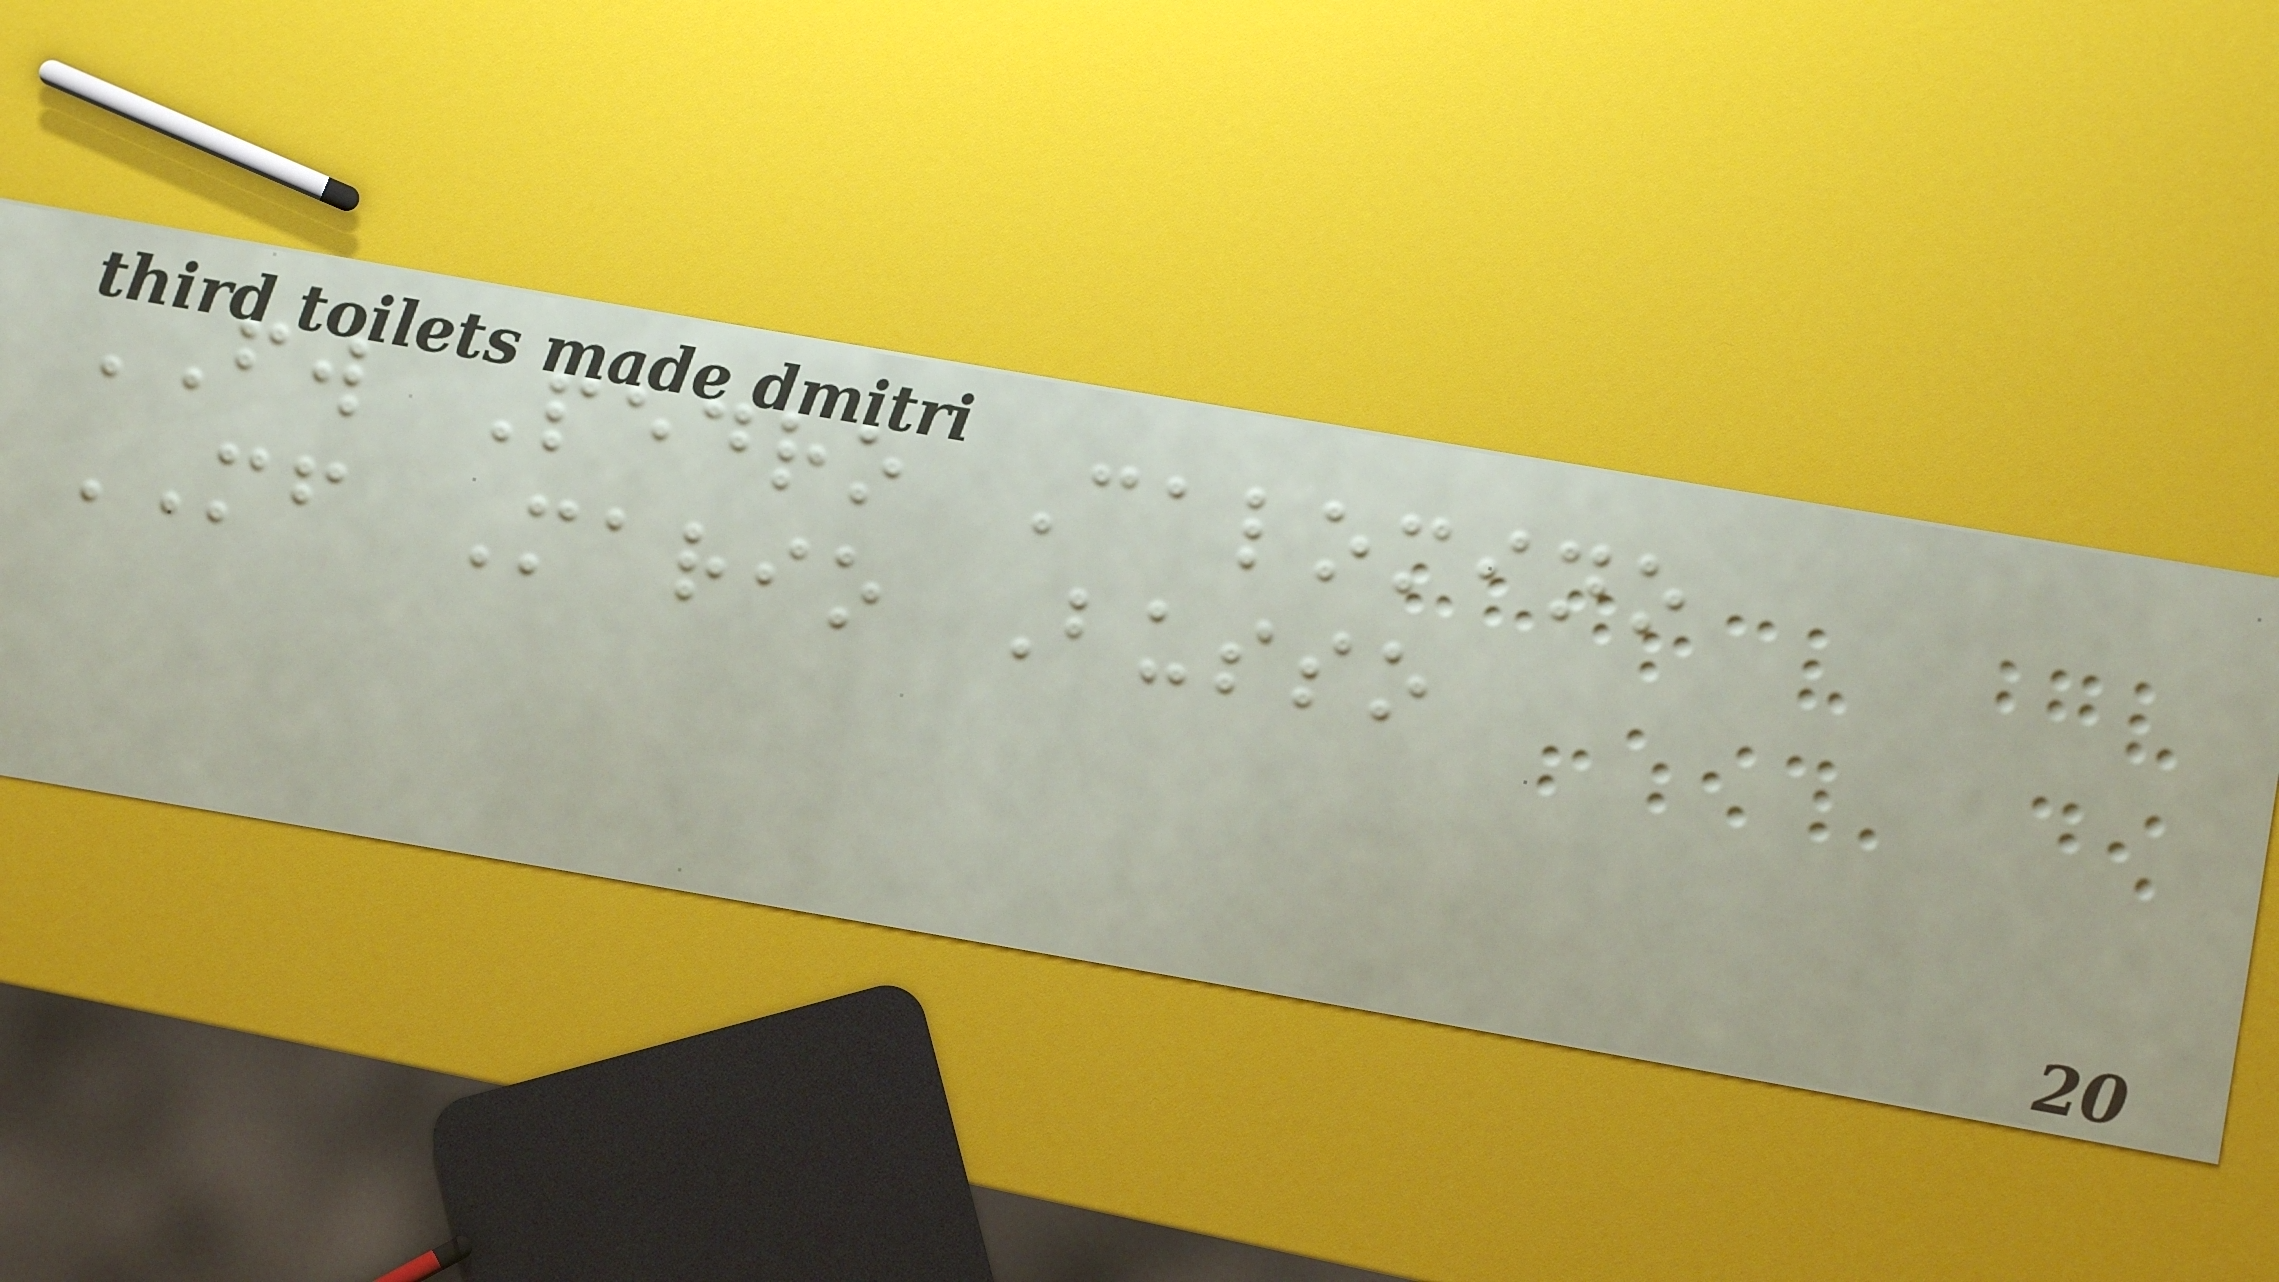FW Pedro Calomino
MF Mario Busso
